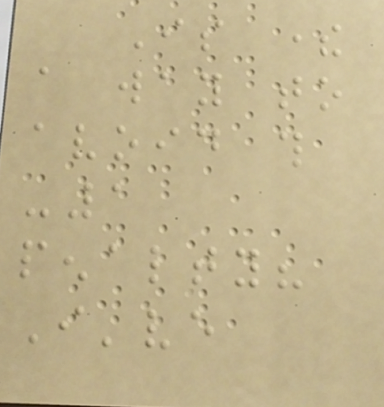Is there
a way to
avoid this
-1
penalty?
I've
